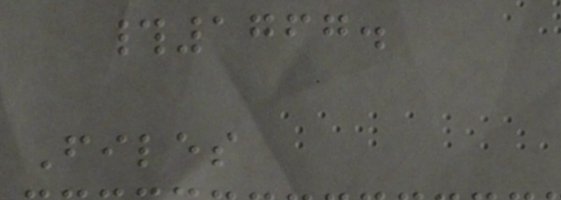#1767.
Files
